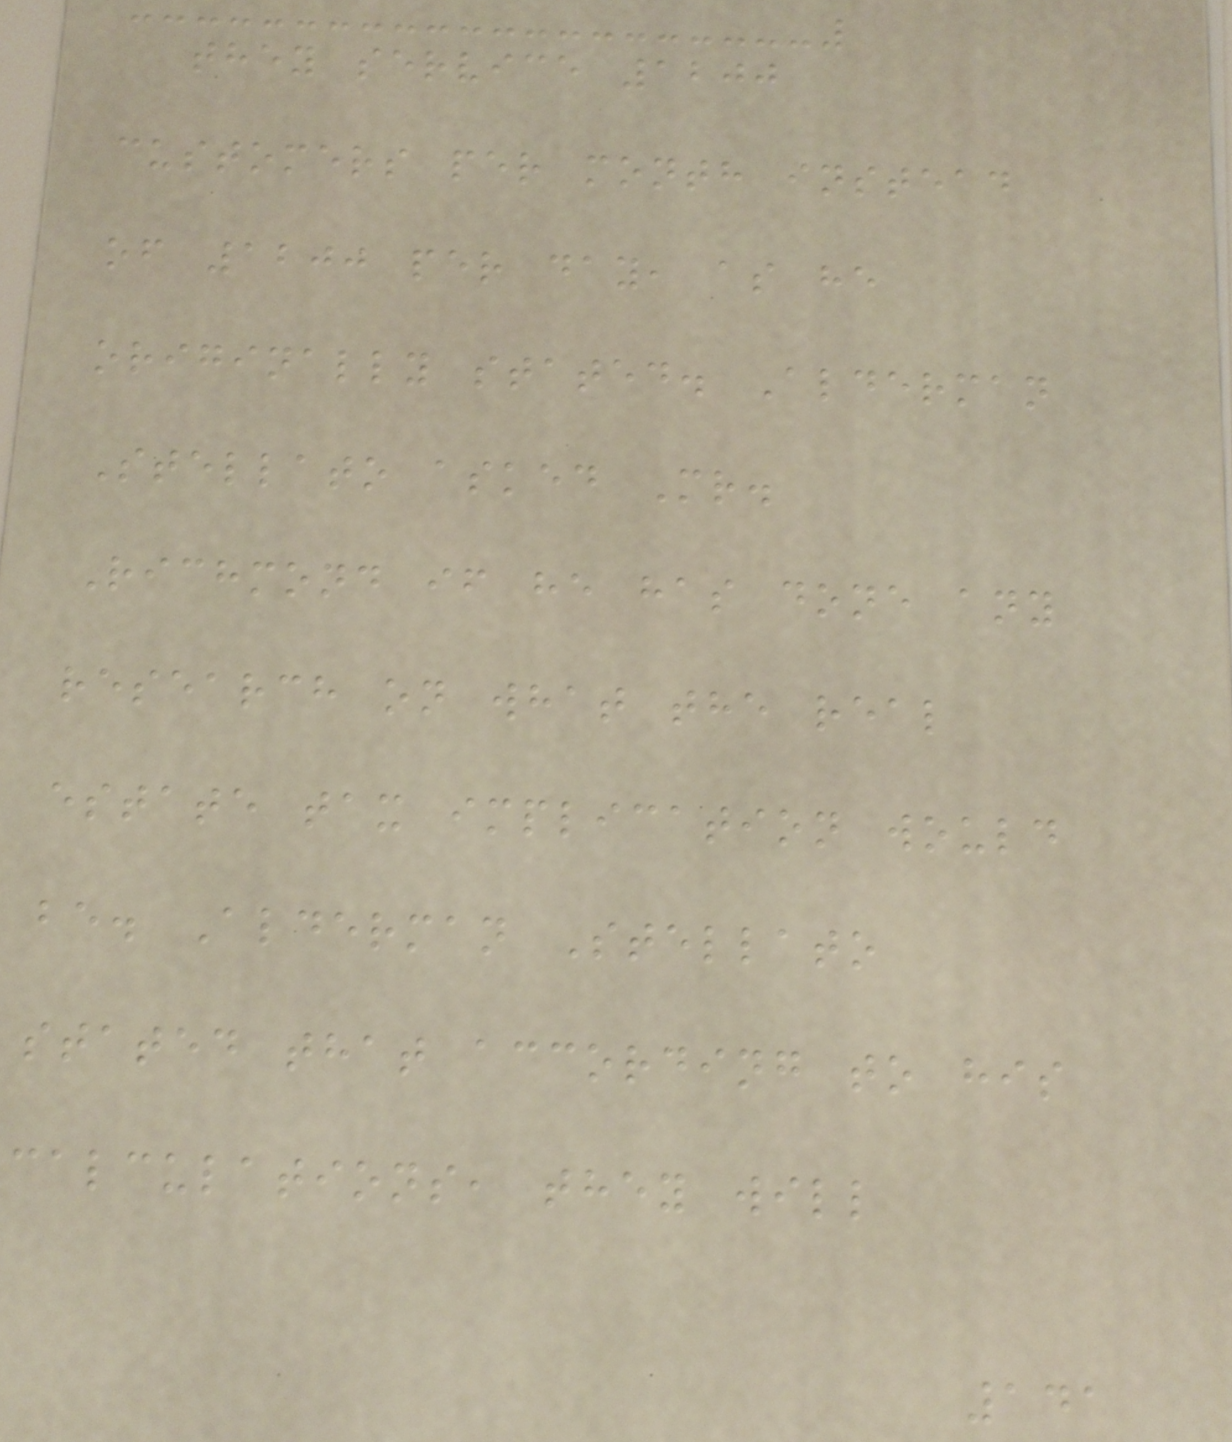they service 1200
customers per month instead
of 1200 per day, as he
originally stated. Alderman
Stellato asked Mr.
Richmond if he has done any
research on what the real
estate tax implication would
be. Alderman Stellato
stated that according to his
calculations, they will
141
